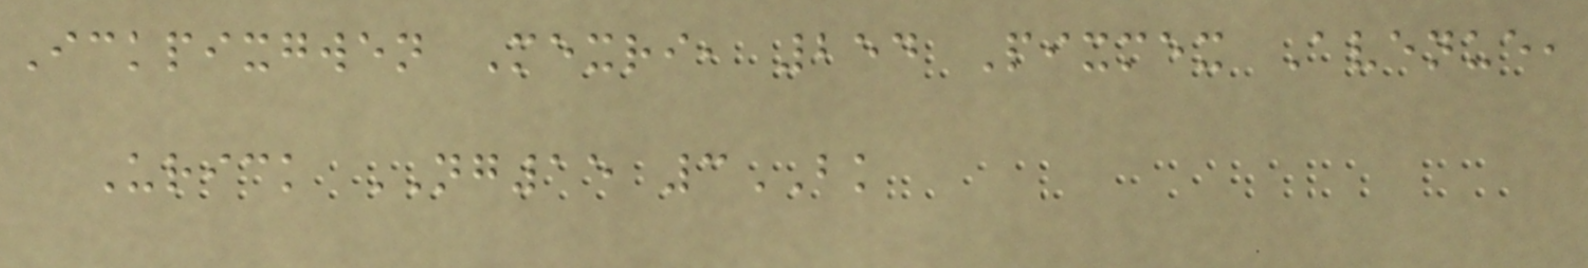Ickpixgwen Mexri, 254 Pixmex Avenue,
Urick NG15 3BK
